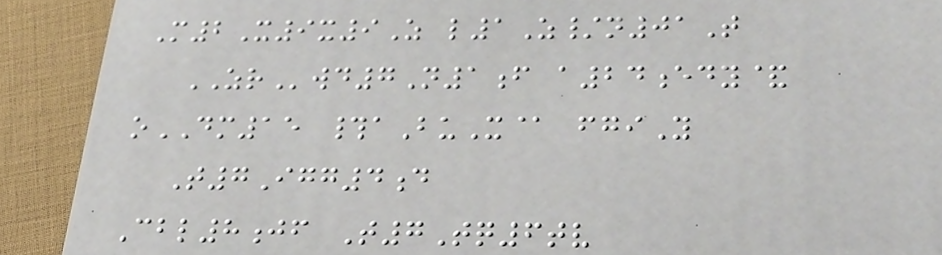M2X9x9Z l1Z/n01T
ZRwd7N1f a24edy&
oDM15 #aBuX@ fgiY
T7Igg4d
Cbl8jf T7Tq6tv
